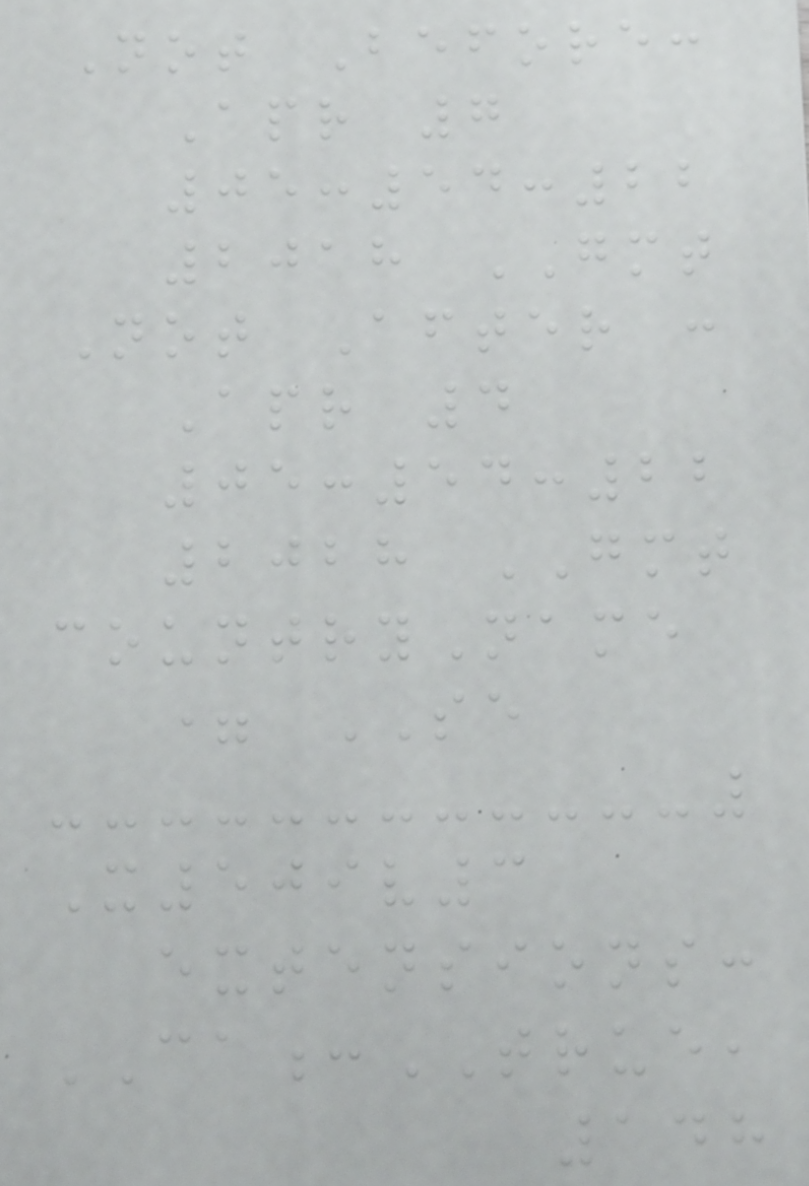Not Before:
Apr 7
05:54:22
2018 GMT
Not After :
Apr 4
05:54:22
2028 GMT
countryName
= SE
X509v3
extensions:
CA:TRUE,
148
